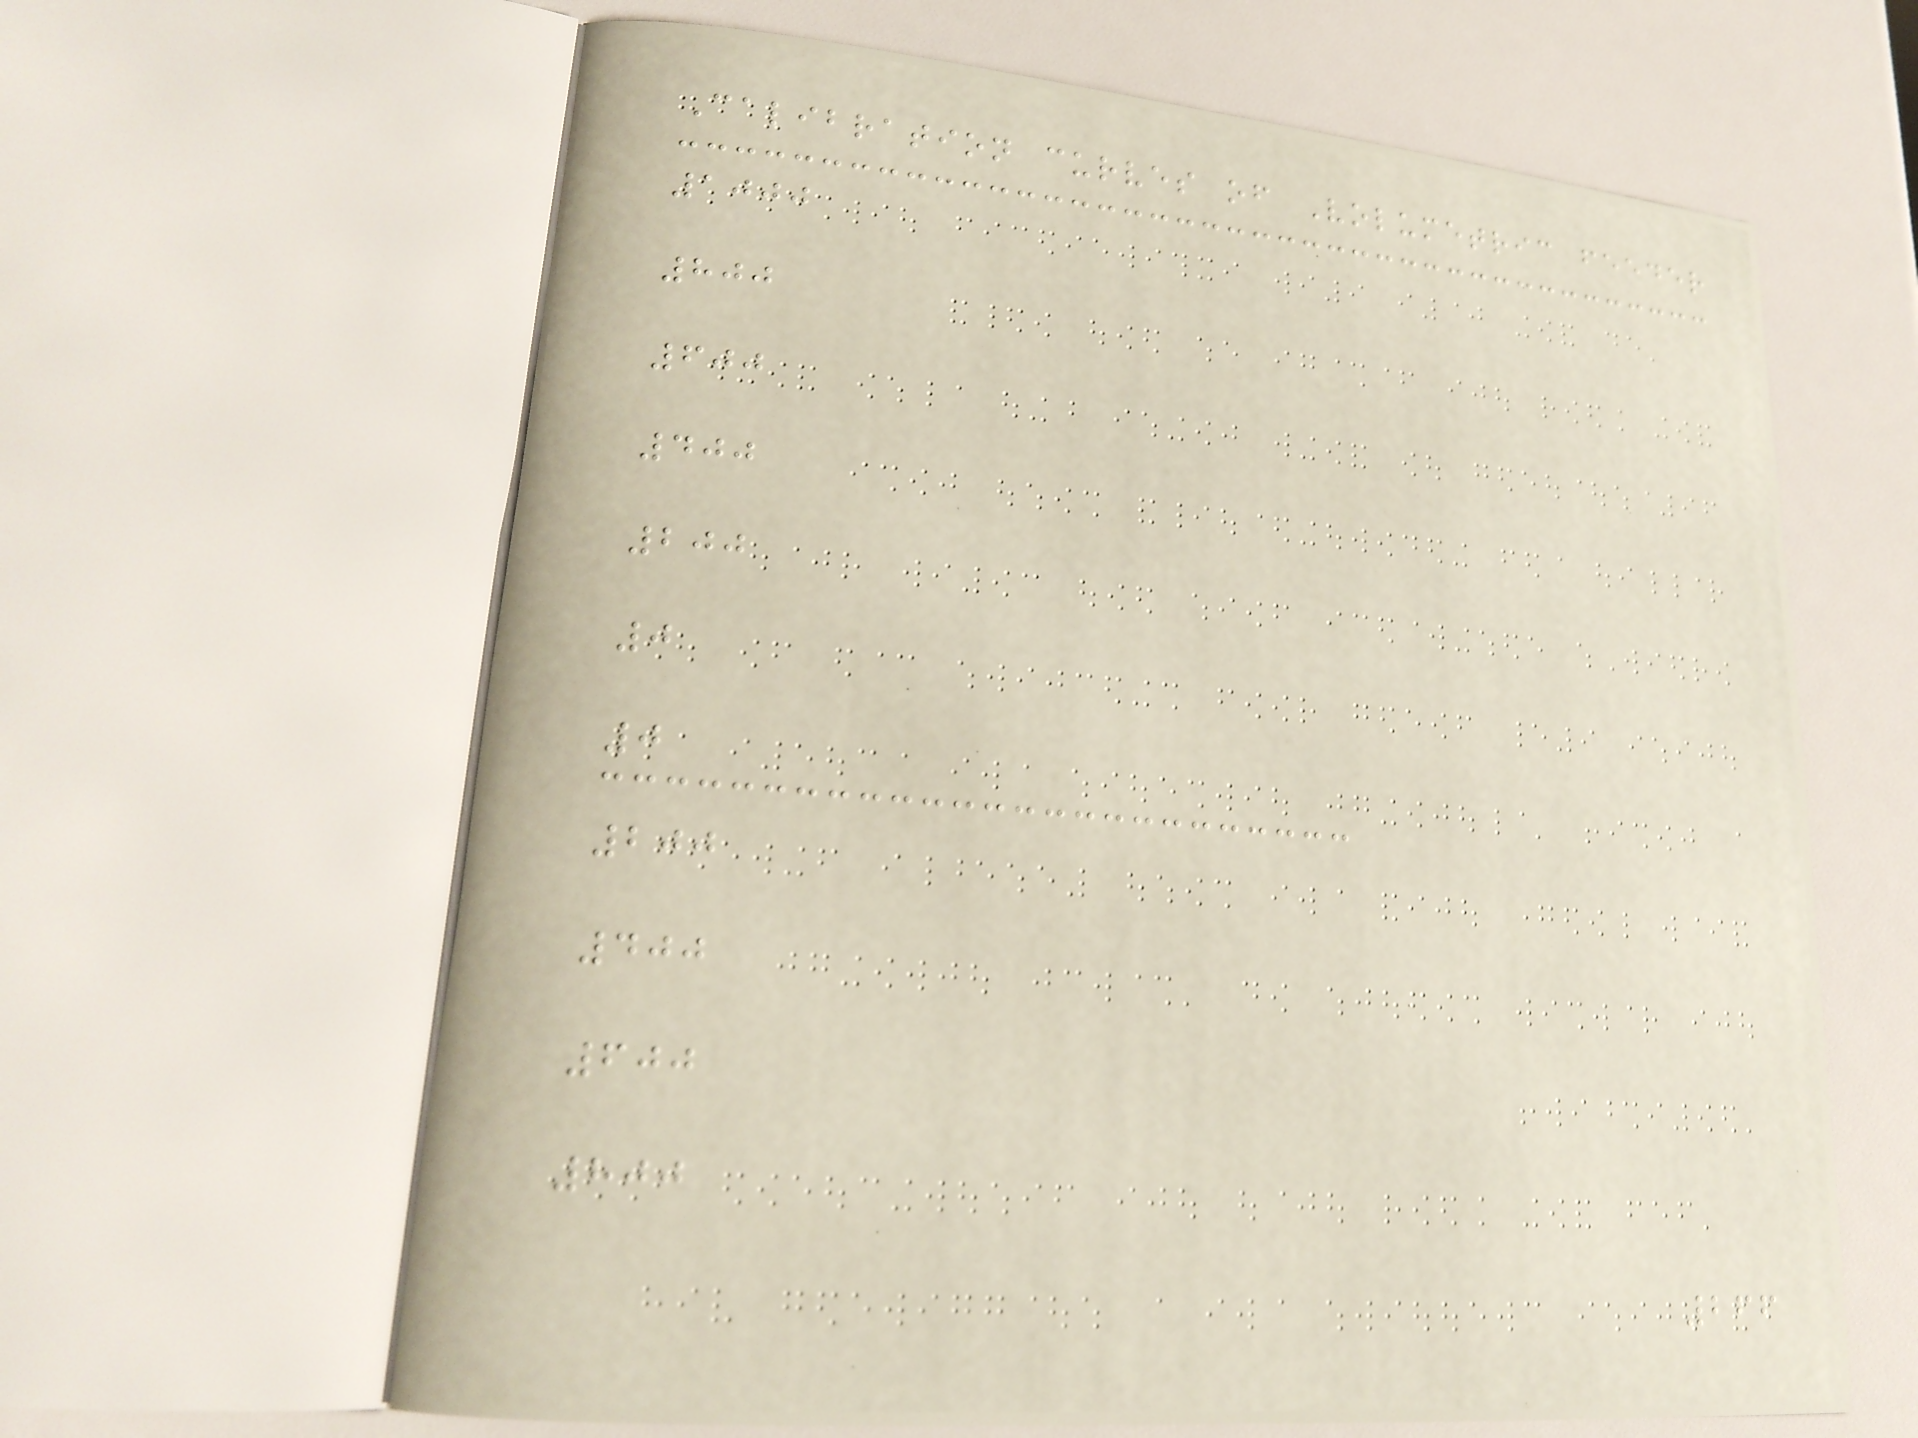Calibration curves of Volumetric feeder
1000
800
600
400
200
0
0
200
400
600
800
266
